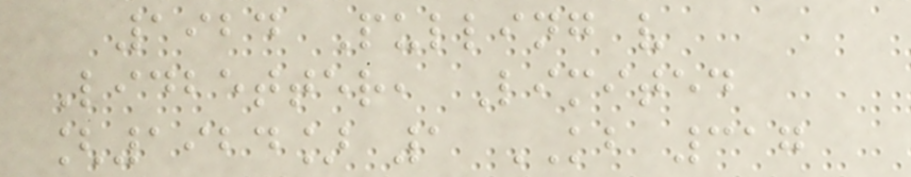1924 Pulling v
Lidbetter, Limited
[1924] 1 KB 317
